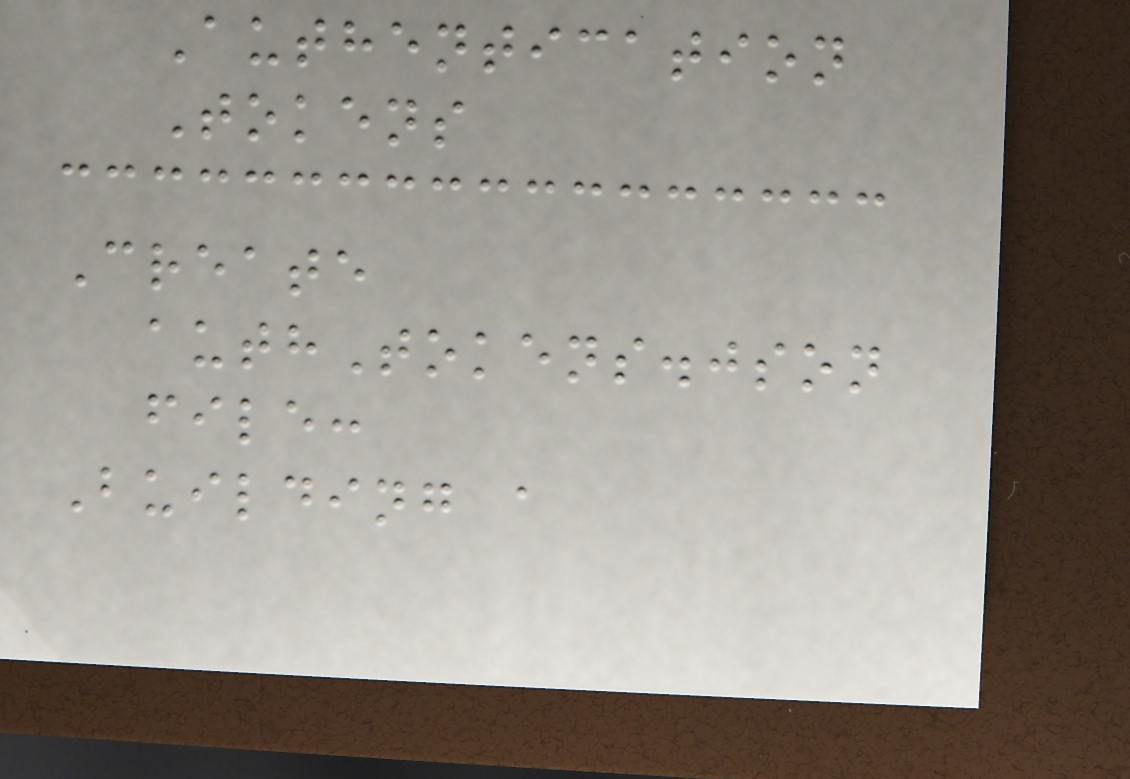Authentication
Tokens
Create
authTokens.json
file:
Building a
